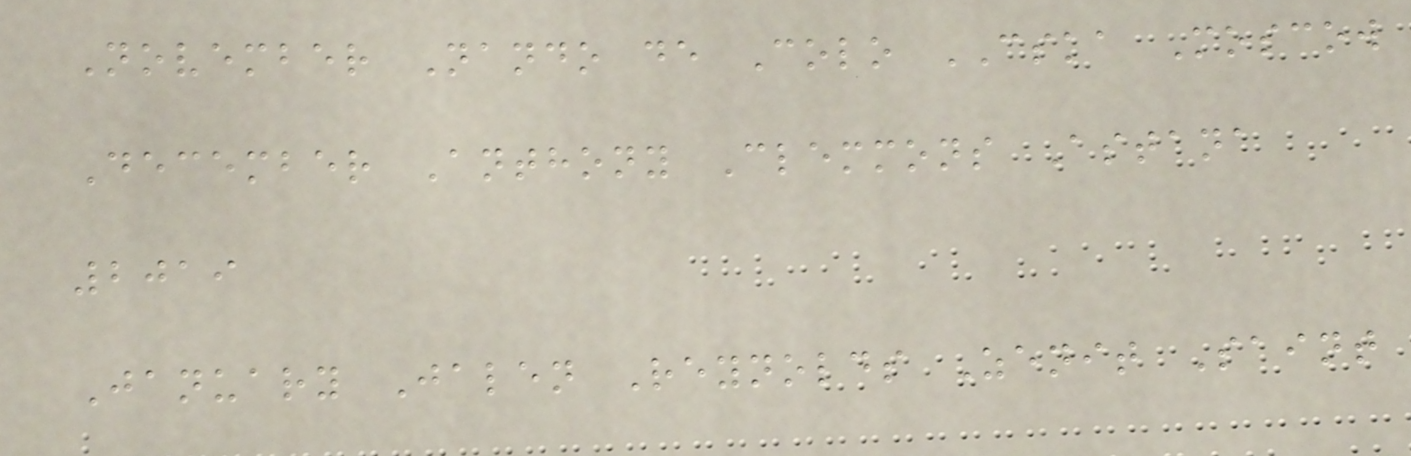November Nando de Colo CSKA Moscow
December Anthony Clemmons Astana
2019
January Jalen Reynolds Zenit Saint
